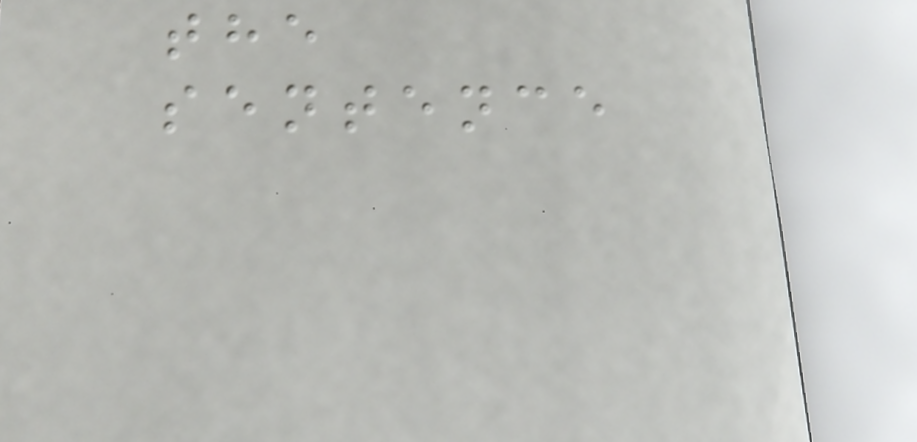the
sentence
